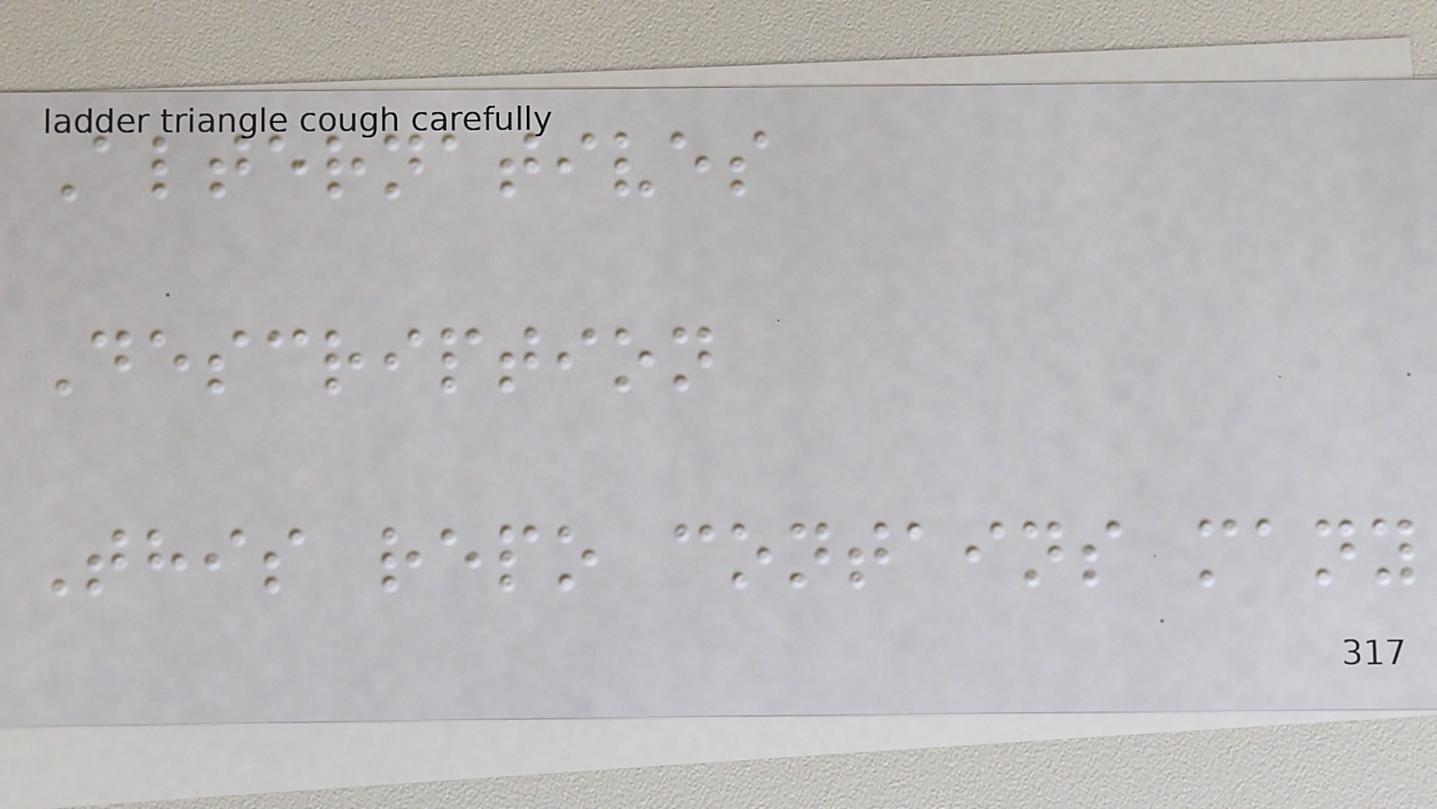Alternatives
Description
This repo contains many
